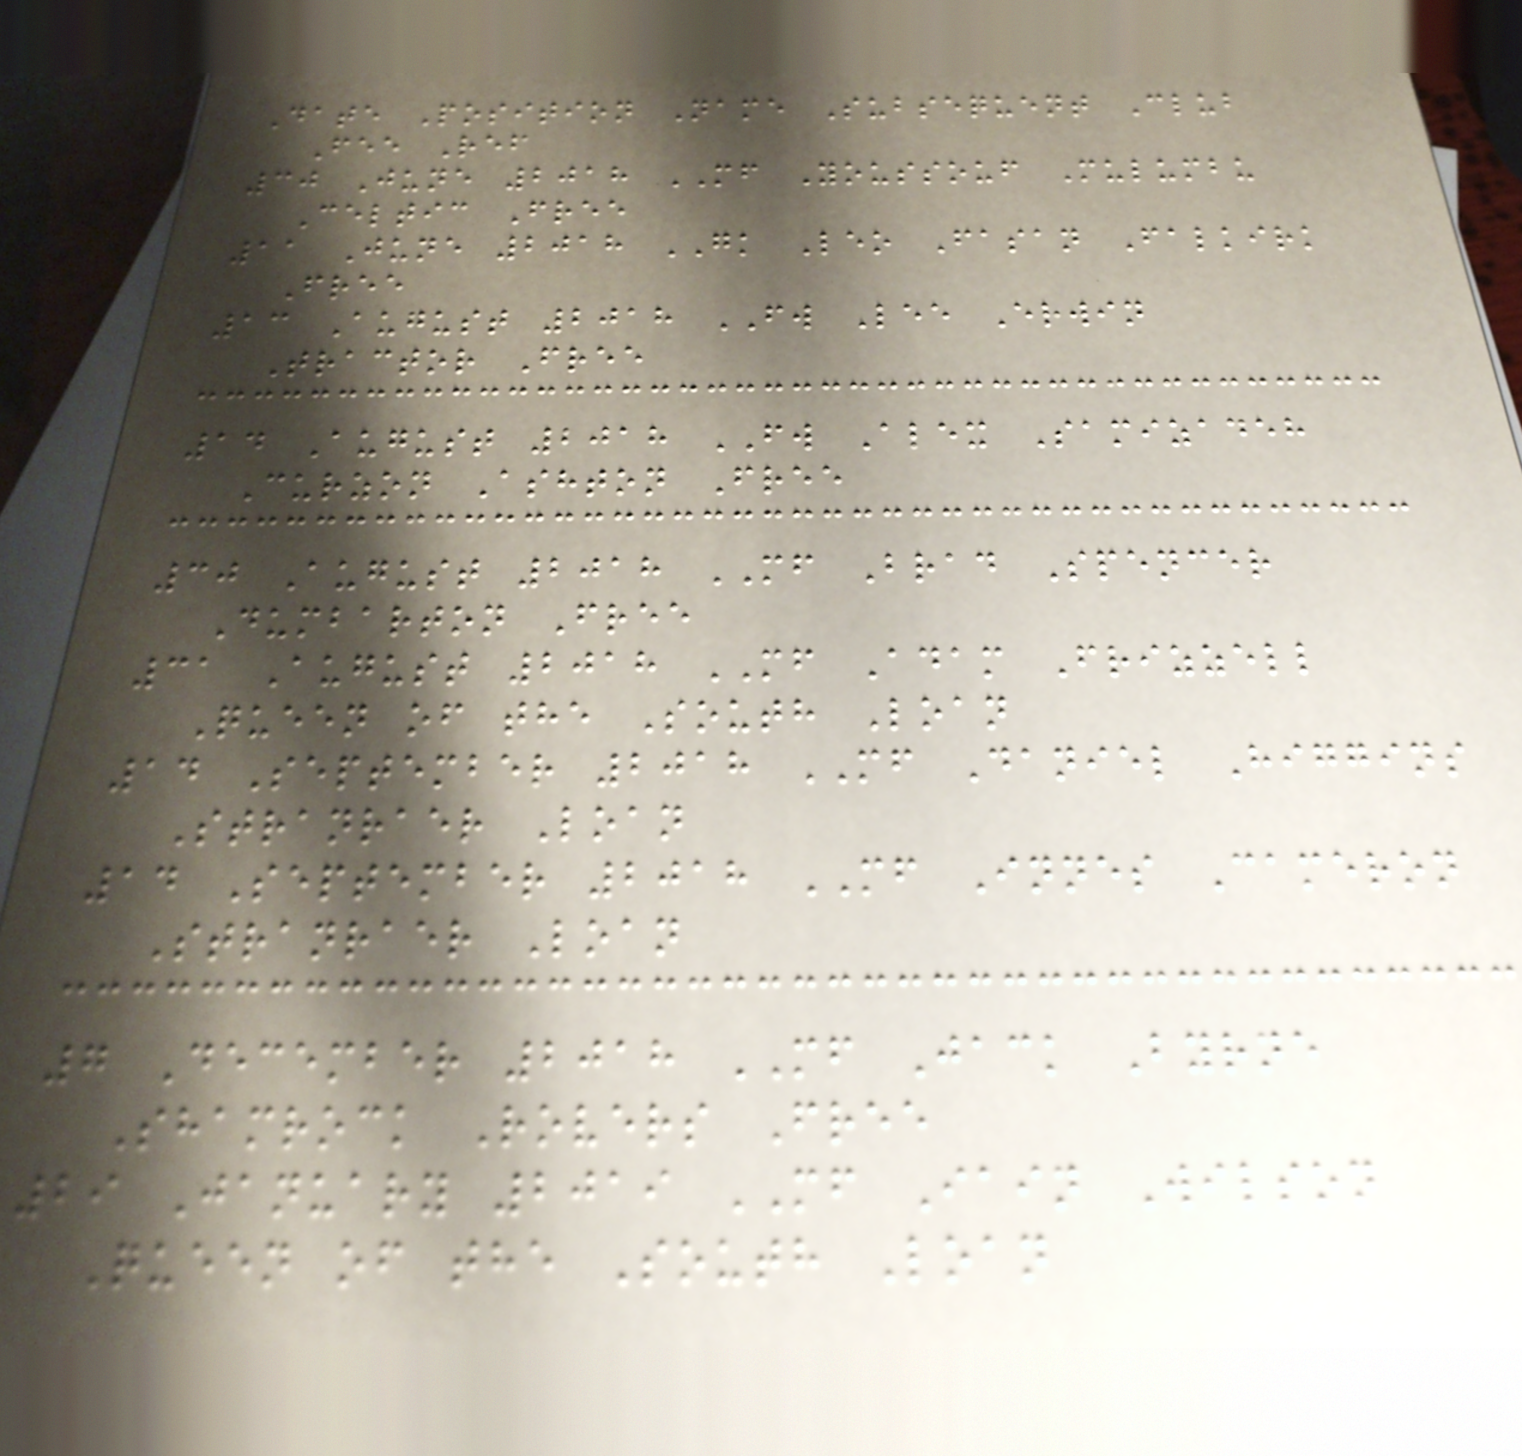Date Position Name Subsequent Club
Fee Ref
30 June 2018 MF Youssouf Mulumbu
Celtic Free
11 June 2018 GK Leo Fasan Falkirk
Free
13 August 2018 FW Lee Erwin
Tractor Free
14 August 2018 FW Alex Samizadeh
Curzon Ashton Free
30 August 2018 MF Brad Spencer
Dumbarton Free
31 August 2018 MF Adam Frizzell
Queen of the South Loan
14 September 2018 MF Daniel Higgins
Stranraer Loan
14 September 2018 MF Innes Cameron
Stranraer Loan
7 December 2018 MF Jack Byrne
Shamrock Rovers Free
29 January 2019 MF Iain Wilson
Queen of the South Loan
